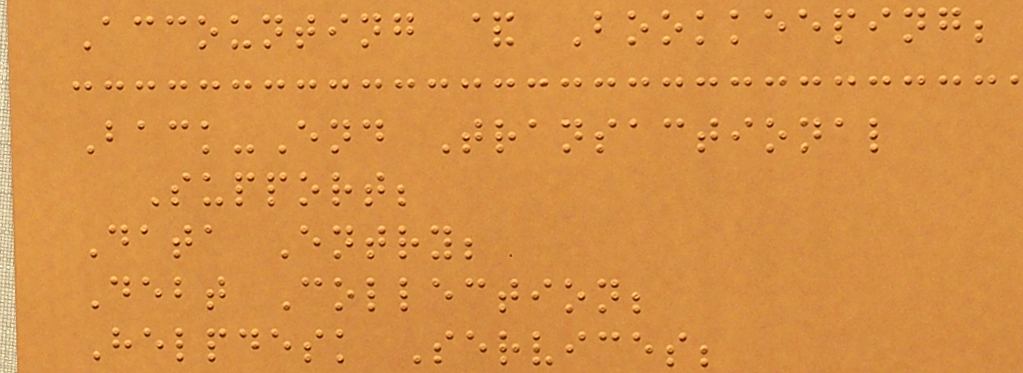Accounting & Bookkeeping;
Back-End Transactional
Support;
Data Entry;
Debt Collection;
Helpdesk Services;
